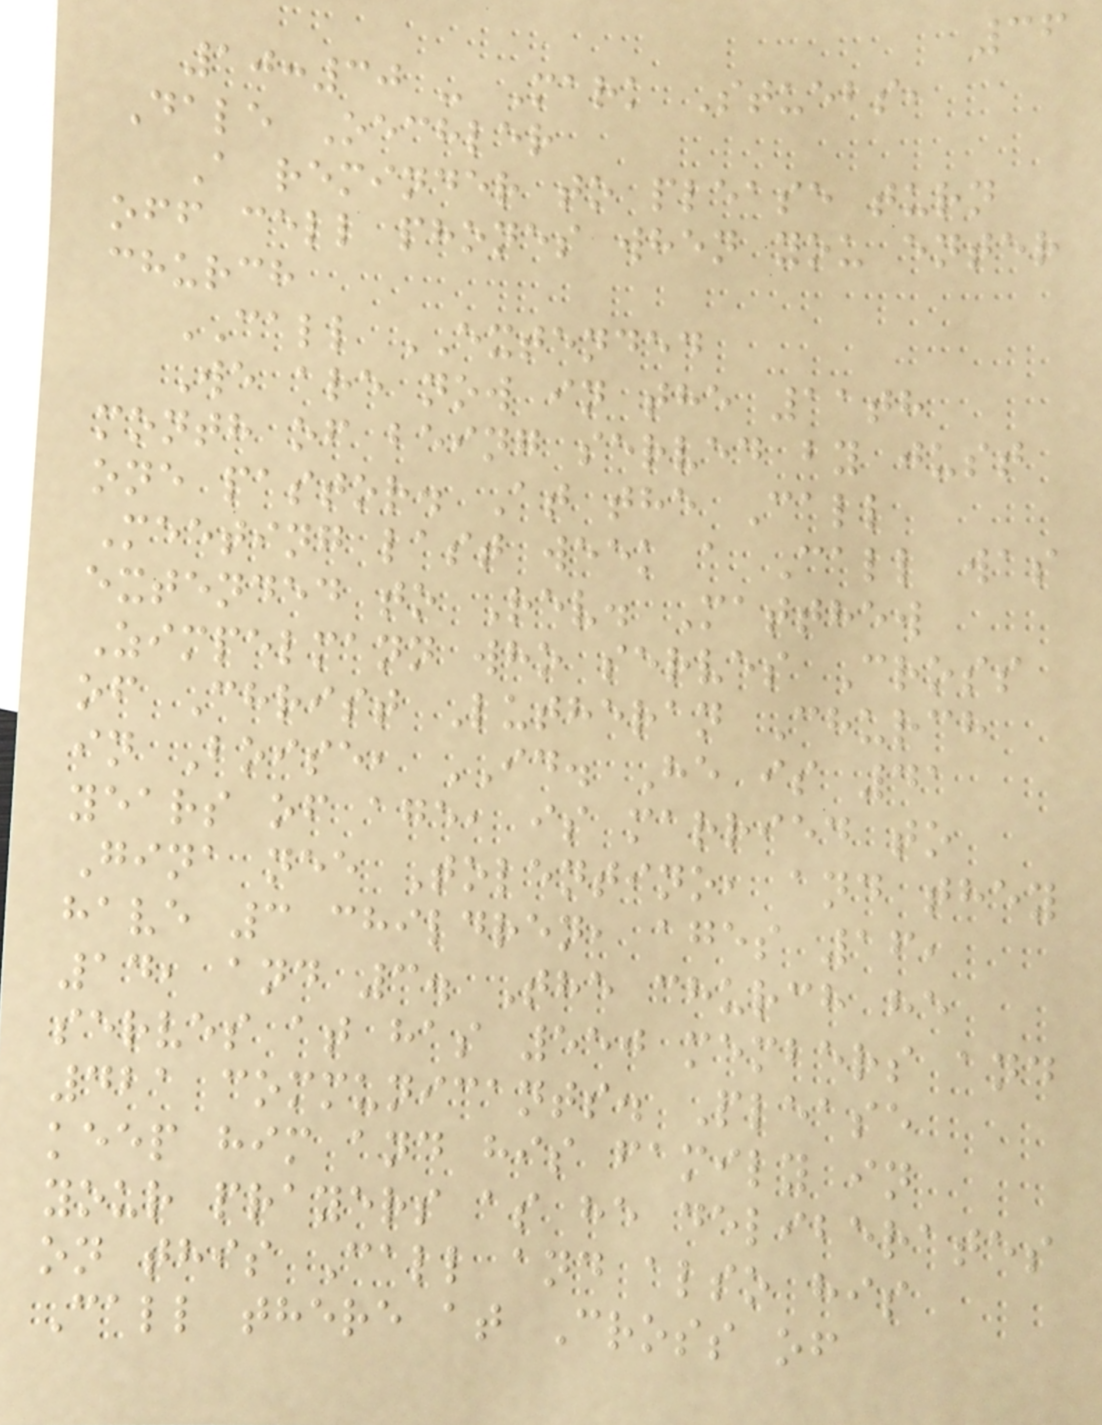36
10:30 - Mark Stuebs,
Dale Oechler
A reminder to please turn
off cell phones when you enter
church
CALL EXTENDED
We are now in the 11th
month of being served by just
one pastor. At the Call
Meeting last week a Call was
extended to Rev. Matthew
Zimpelmann who serves Cross
of Christ Lutheran Church
in Boise, ID. He is 41
years of age, is married to
Gina nee Tolentino, and they
have 3 children, ages 16,
14, and 3. The church he
serves at has 550 members and
421 communicants. Please
keep him and his family in
your prayers as he deliberates
on this Call and also his
Call there at Cross of
